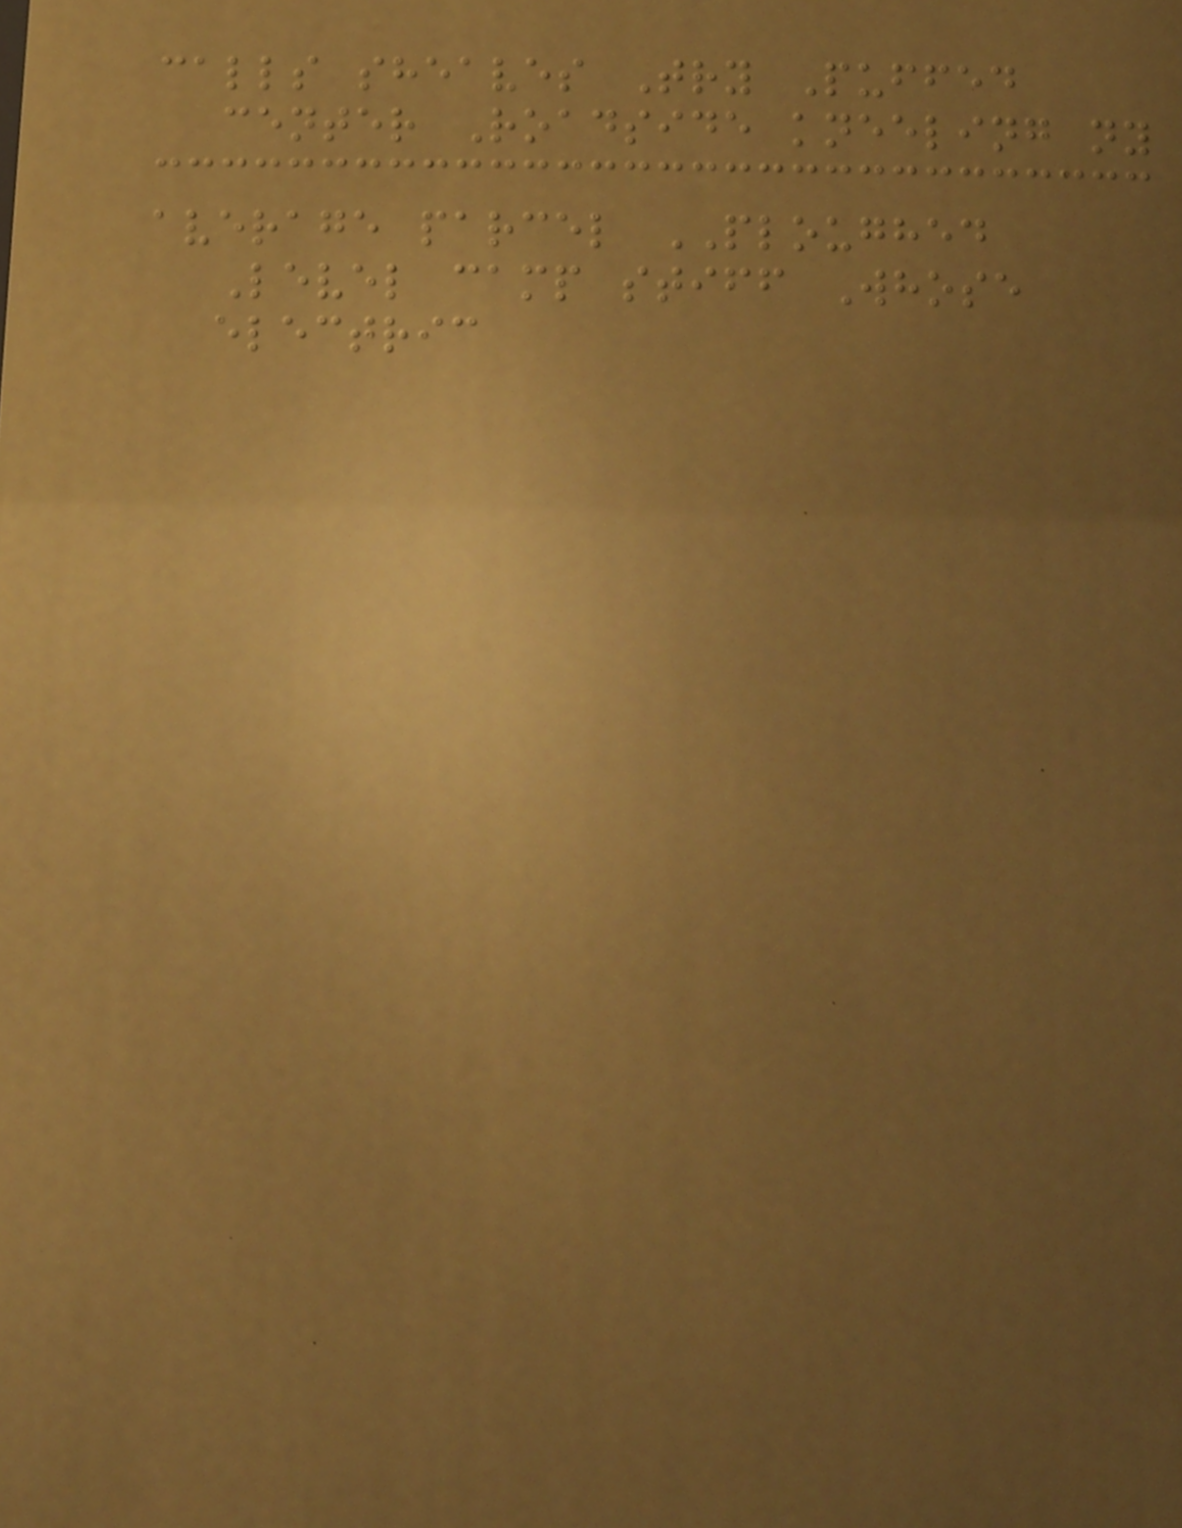calls sheaves Try Puffed
center Roadside kneeling ny
average parcel PLOUGHED
Level camp stiff Whose
electric
